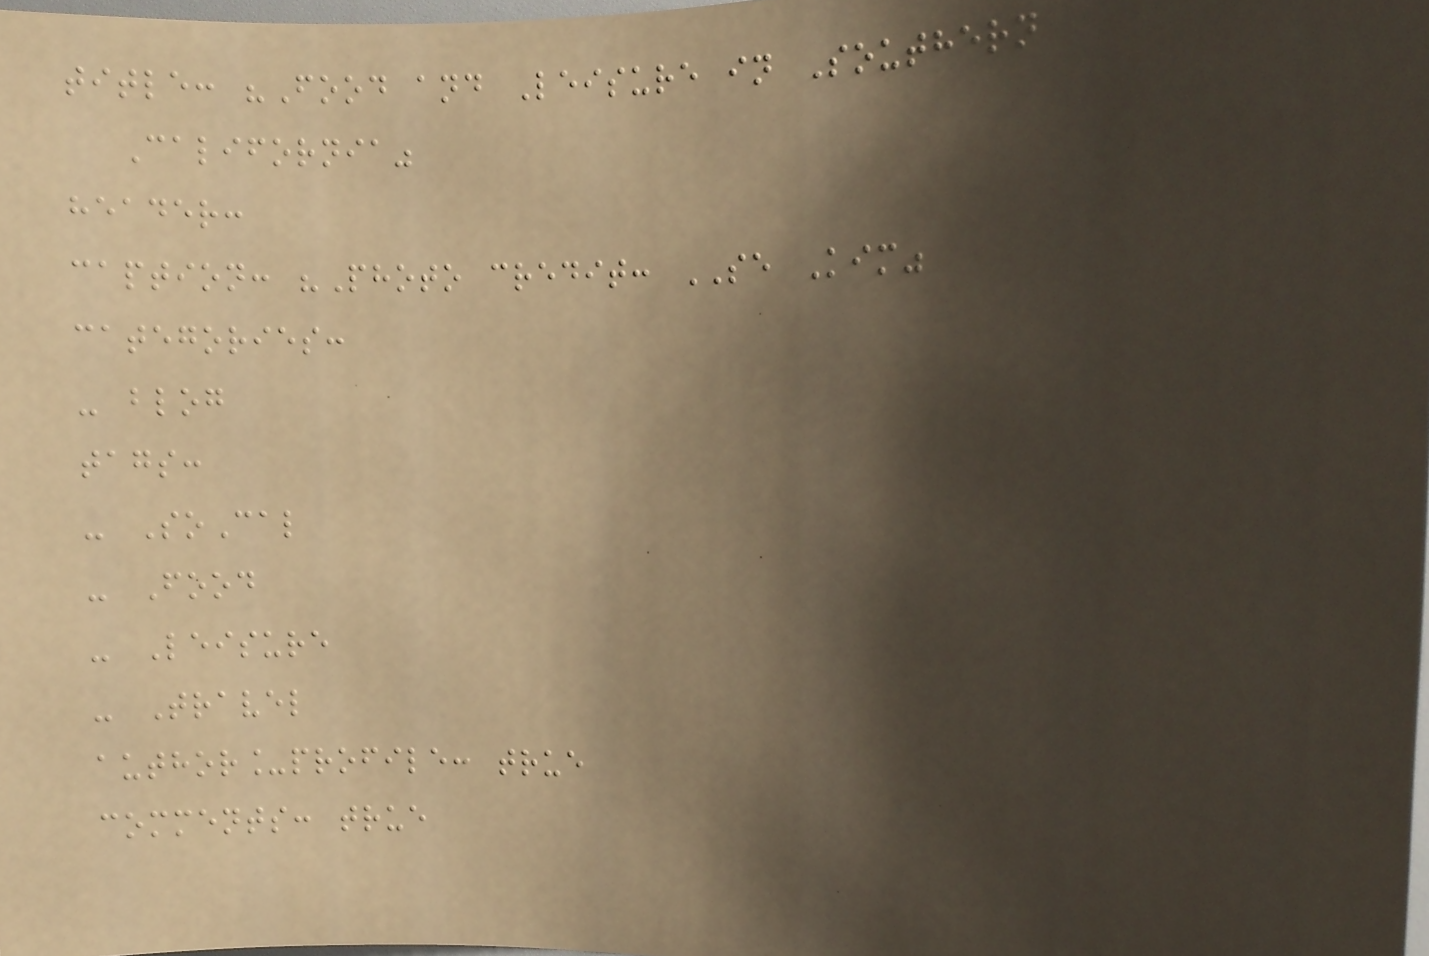title: "Food and Leisure in Southern
California"
header:
caption: "Photo credit: SE Kim"
categories:
- blog
tags:
- SoCal
- Food
- Leisure
- Travel
author_profile: true
comments: true
